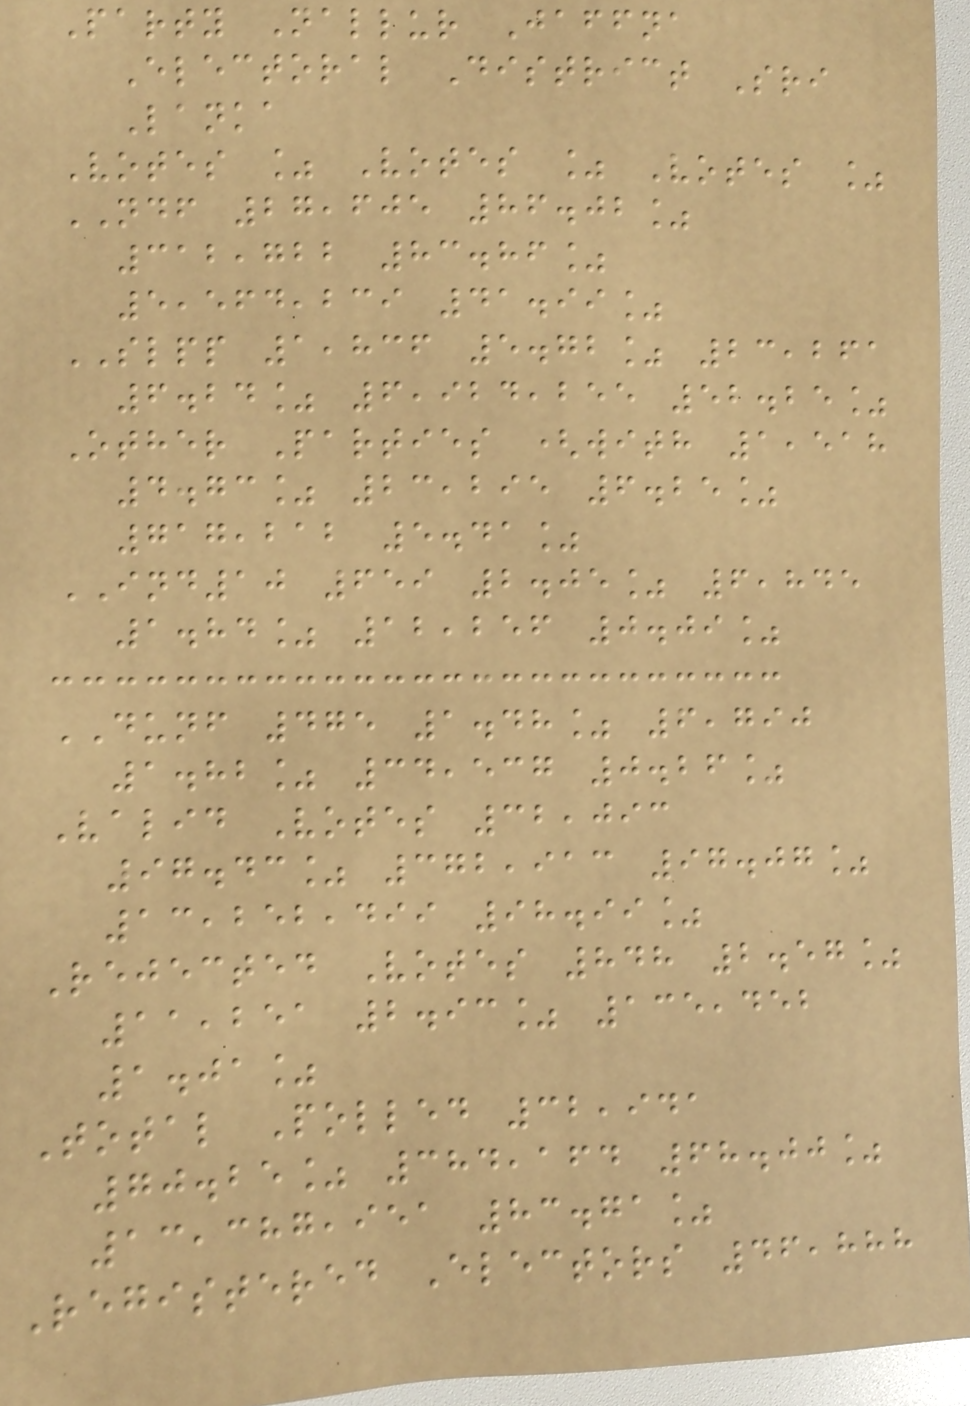Party Nallur Jaffna
Electoral District Sri
Lanka
Votes % Votes % Votes %
NDF 27,605 86.02%
312,722 83.86%
5,564,239 41.99%
SLPP 1,836 5.72% 23,261
6.24% 6,924,255 52.25%
Other Parties (with 1,518
4.73% 23,295 6.25%
717,212 5.41%
IND10 659 2.05% 6,845
1.84% 12,256 0.09%
DUNF 475 1.48% 6,790
1.82% 34,537 0.26%
Valid Votes 32,093
97.43% 372,913 97.07%
13,252,499 98.99%
Rejected Votes 848 2.57%
11,251 2.93% 135,452
1.01%
Total Polled 32,941
70.25% 384,164 68.00%
13,387,951 83.71%
Registered Electors 46,888
